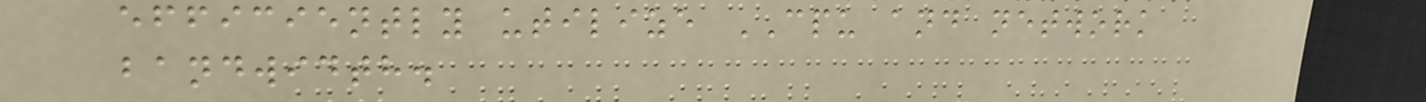efficiently utilize CPU and network
bandwidth.
